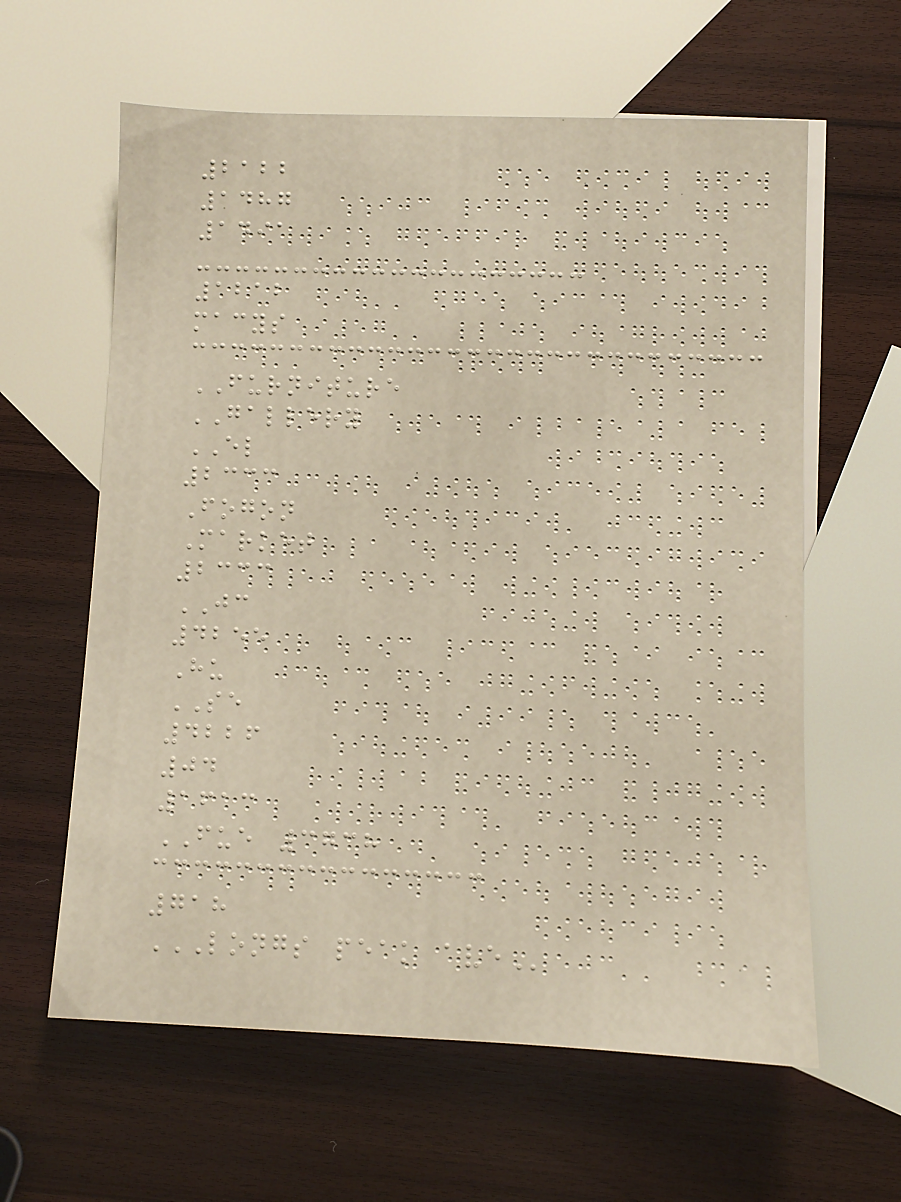2122
1487
1491
1212
macys
FURNITURE
GALLERY
EL
2333
Fogon
Market
2333
JC
4255
Hu
SE
4226
04
1613
FUE 3738
718
LONGS PEAK AVE
